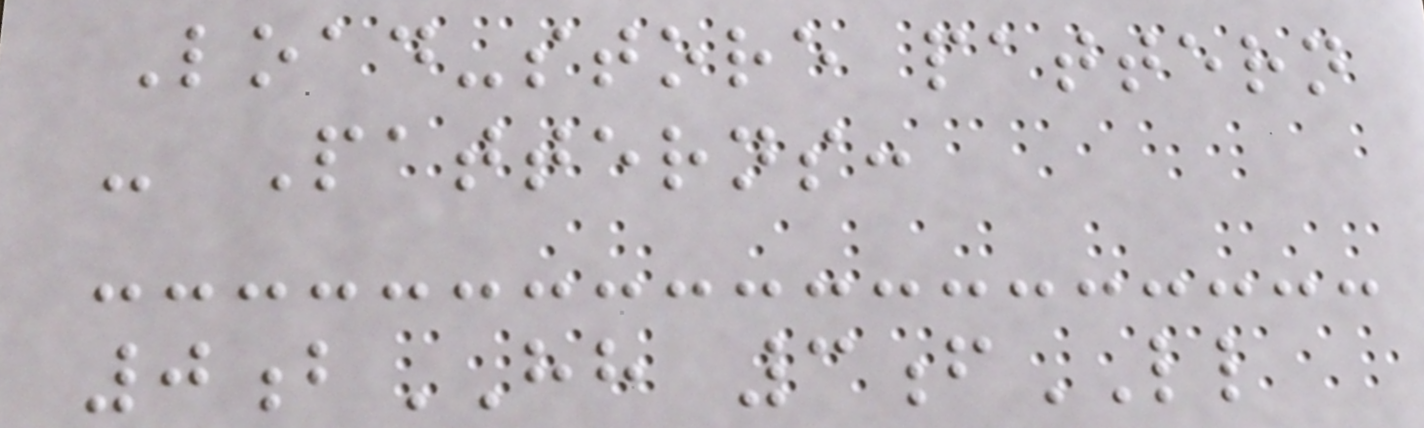Load-store pattern
- Patterns:
0bHH 3fLL
